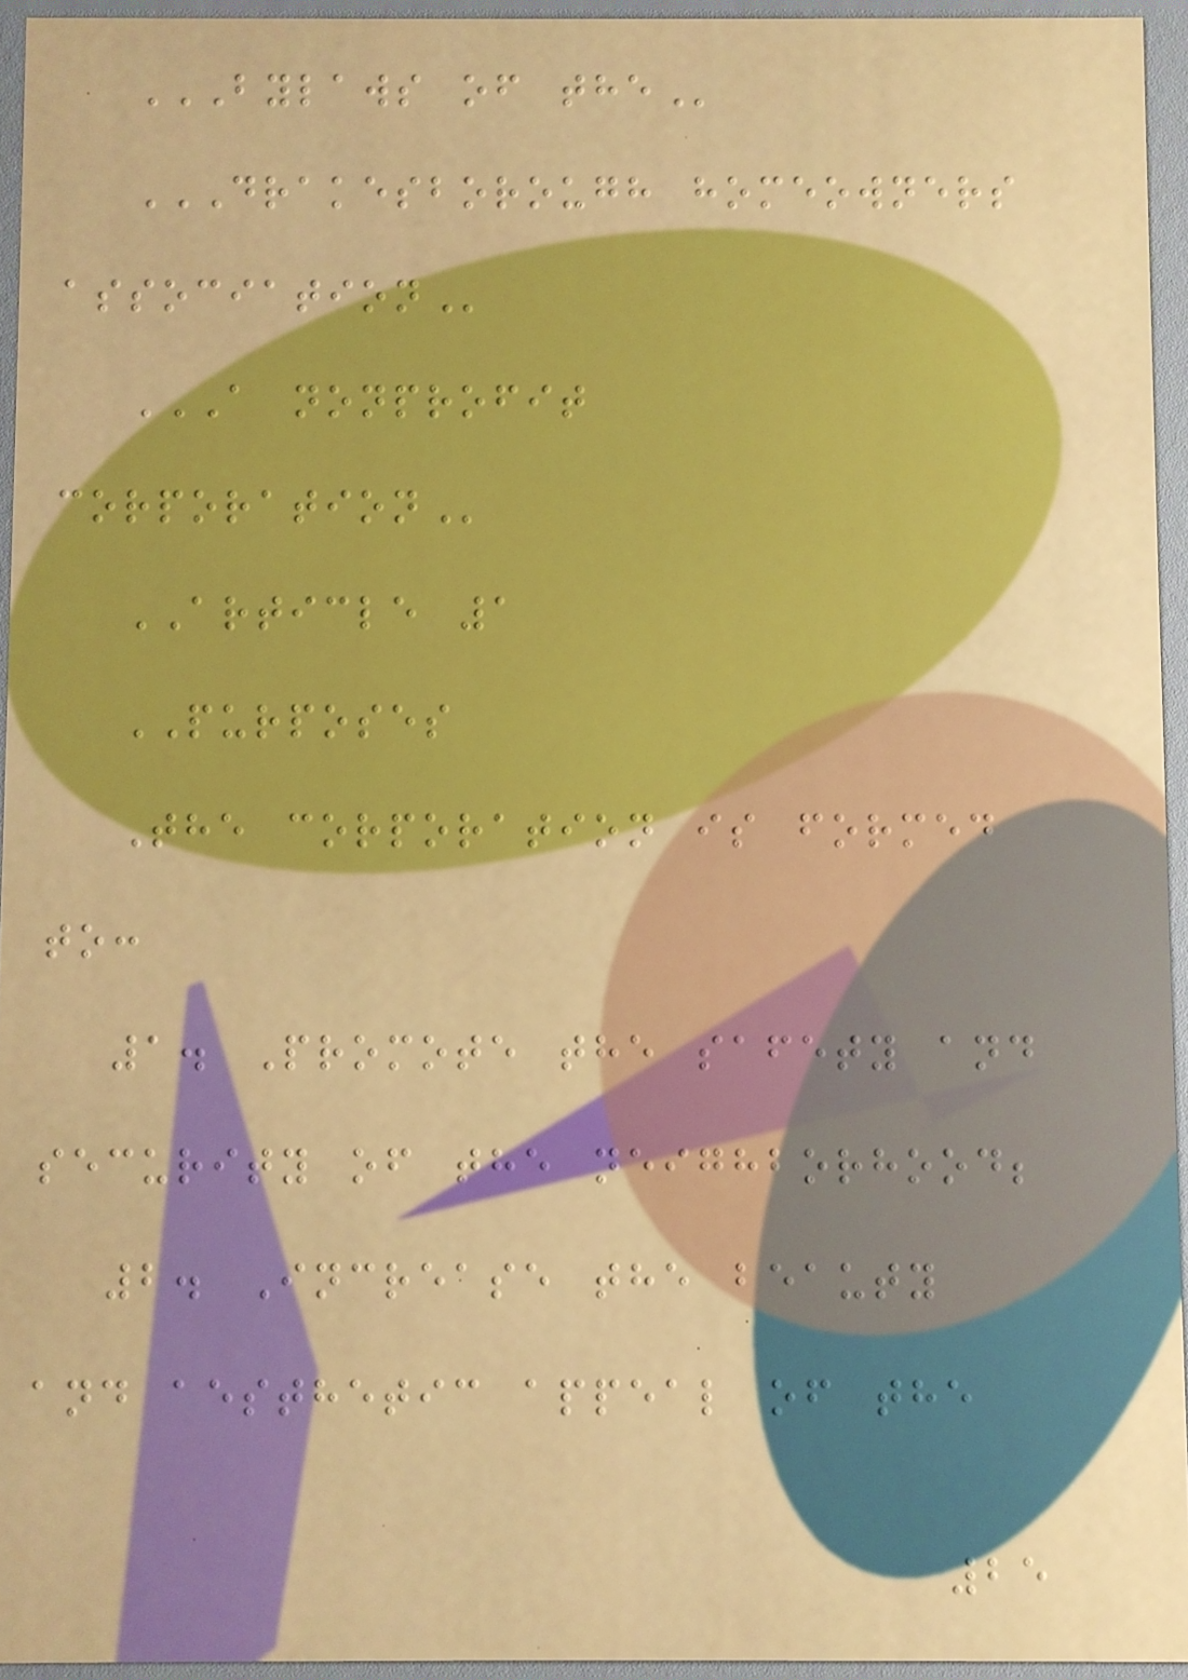BYLAWS OF THE
DRAKESBOROUGH HOMEOWNERS
ASSOCIATION
A NONPROFIT
CORPORATION
ARTICLE 1
PURPOSES
The corporation is formed
to:
1. Promote the safety and
security of the neighborhood;
2. Increase the beauty
and aesthetic appeal of the
25
